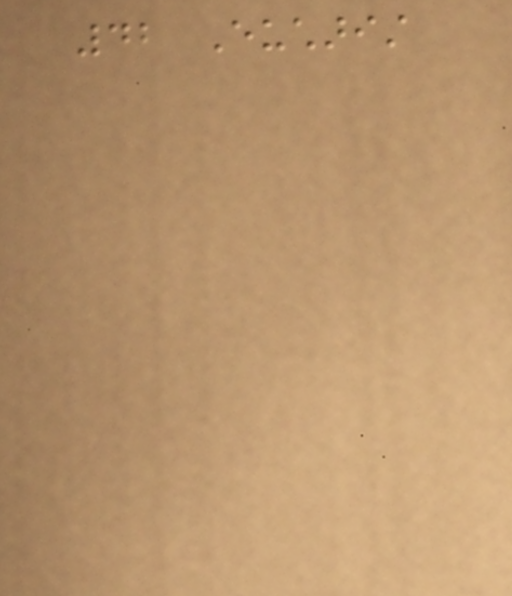42 Eucharist
